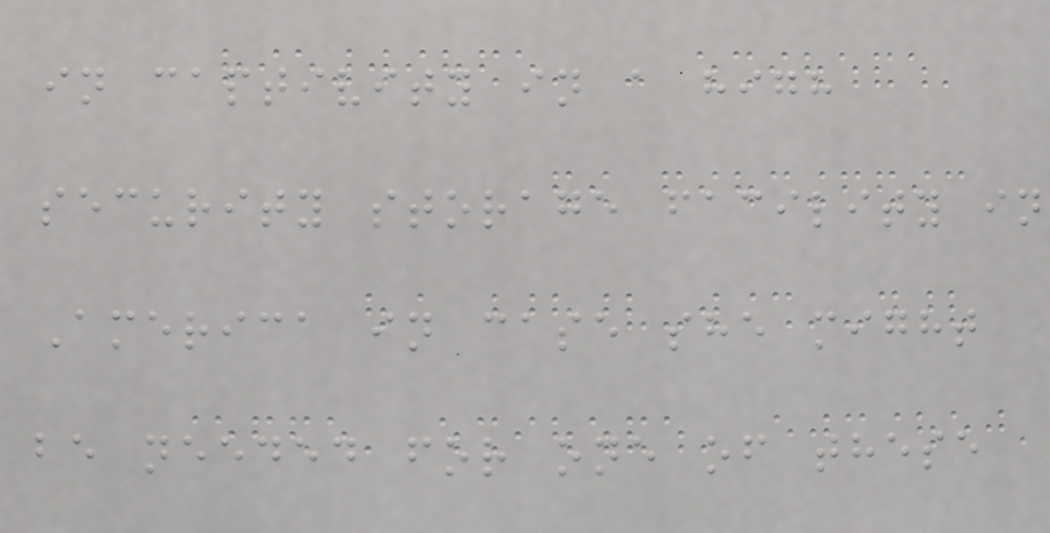in captivity in a high
security storage facility in
America in case she might
be needed for one of these
